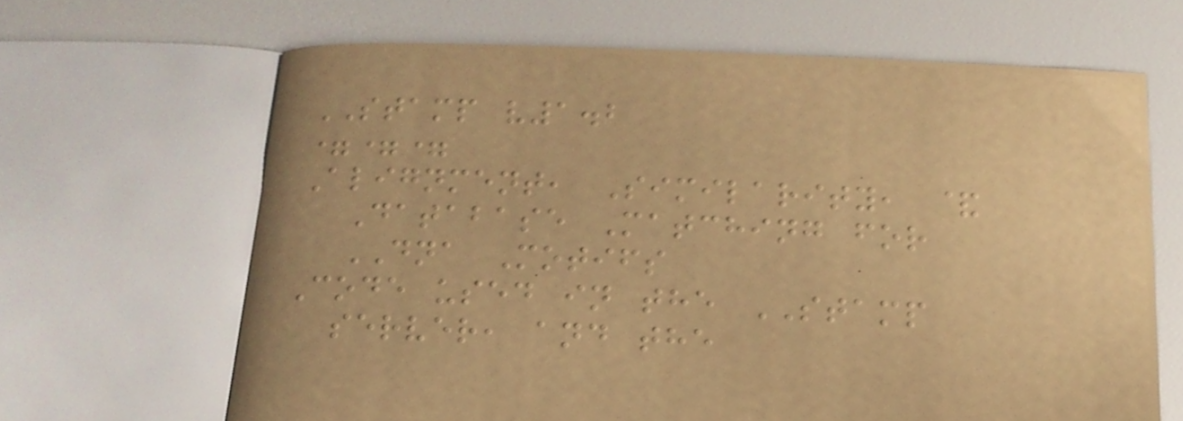STAMP v1.2
===
Alignment, Similarity, &
Database Matching for
DNA Motifs
Code used in the STAMP
server, and the
